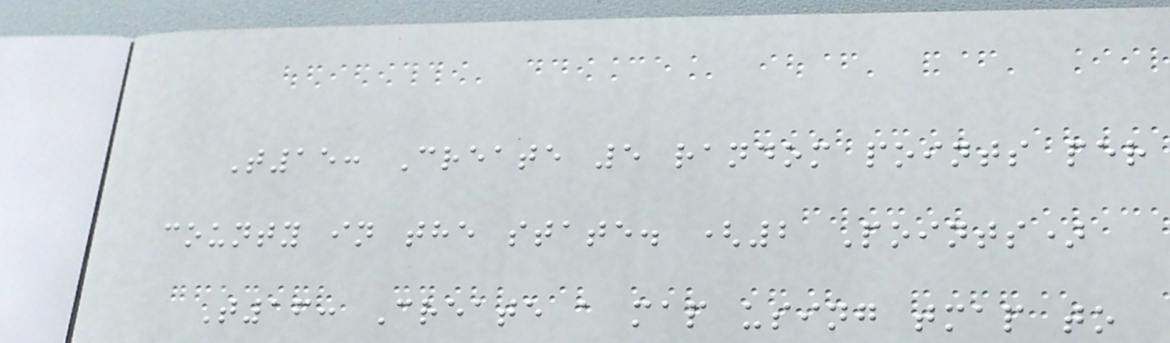T15: Create 5 random points per
county in the state. (2 Points)
T16: Create a map using tmap to
